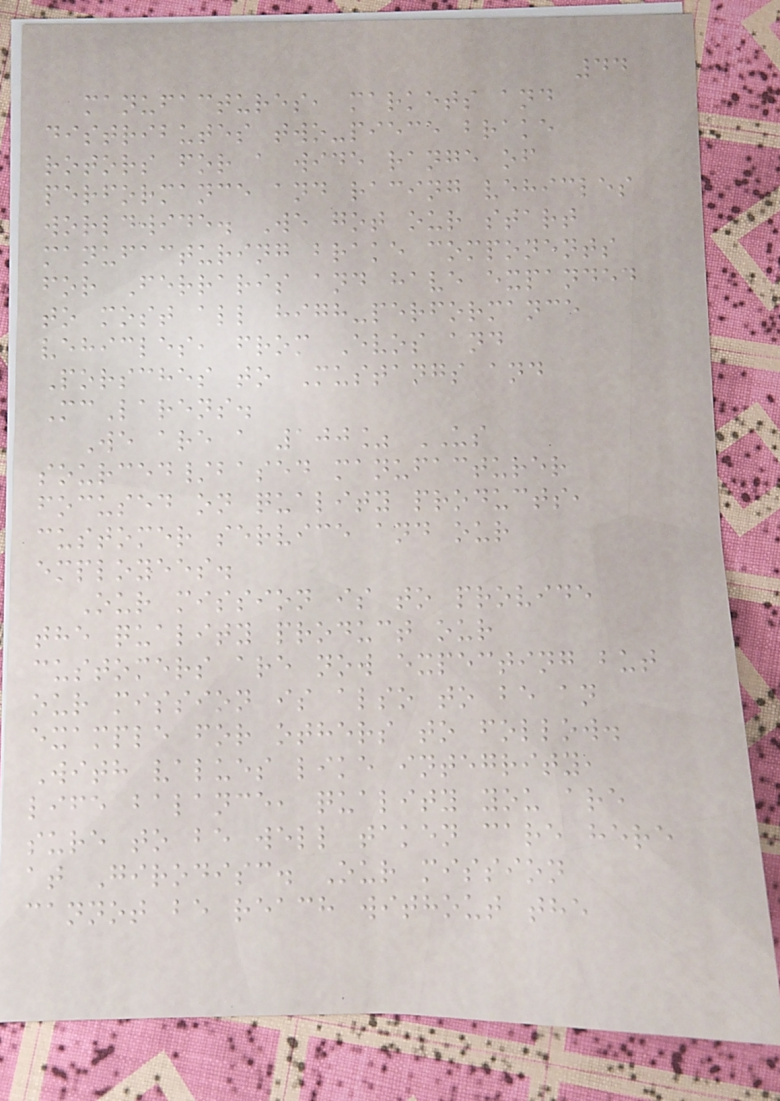44
manufactures, markets and
distributes two-piece brake
rotors for a wide range of
performance and racing vehicles
worldwide. We got our start
manufacturing brake components
for Ferraris and have expanded
to most all high-performance
vehicles, from Evos and
Porsches to Mustangs and
McLarens.
We are a 100% US
sourced/based manufacturer
focused on quality products,
customer service and our
employees.
Our mission is to provide
the quality product our
customers are now expecting but
our mission is also to be an
example for others to follow.
With values like integrity,
life balance, quality you are
sure to be well taken care here
at Girodisc. Our mission
cannot be reach without the
